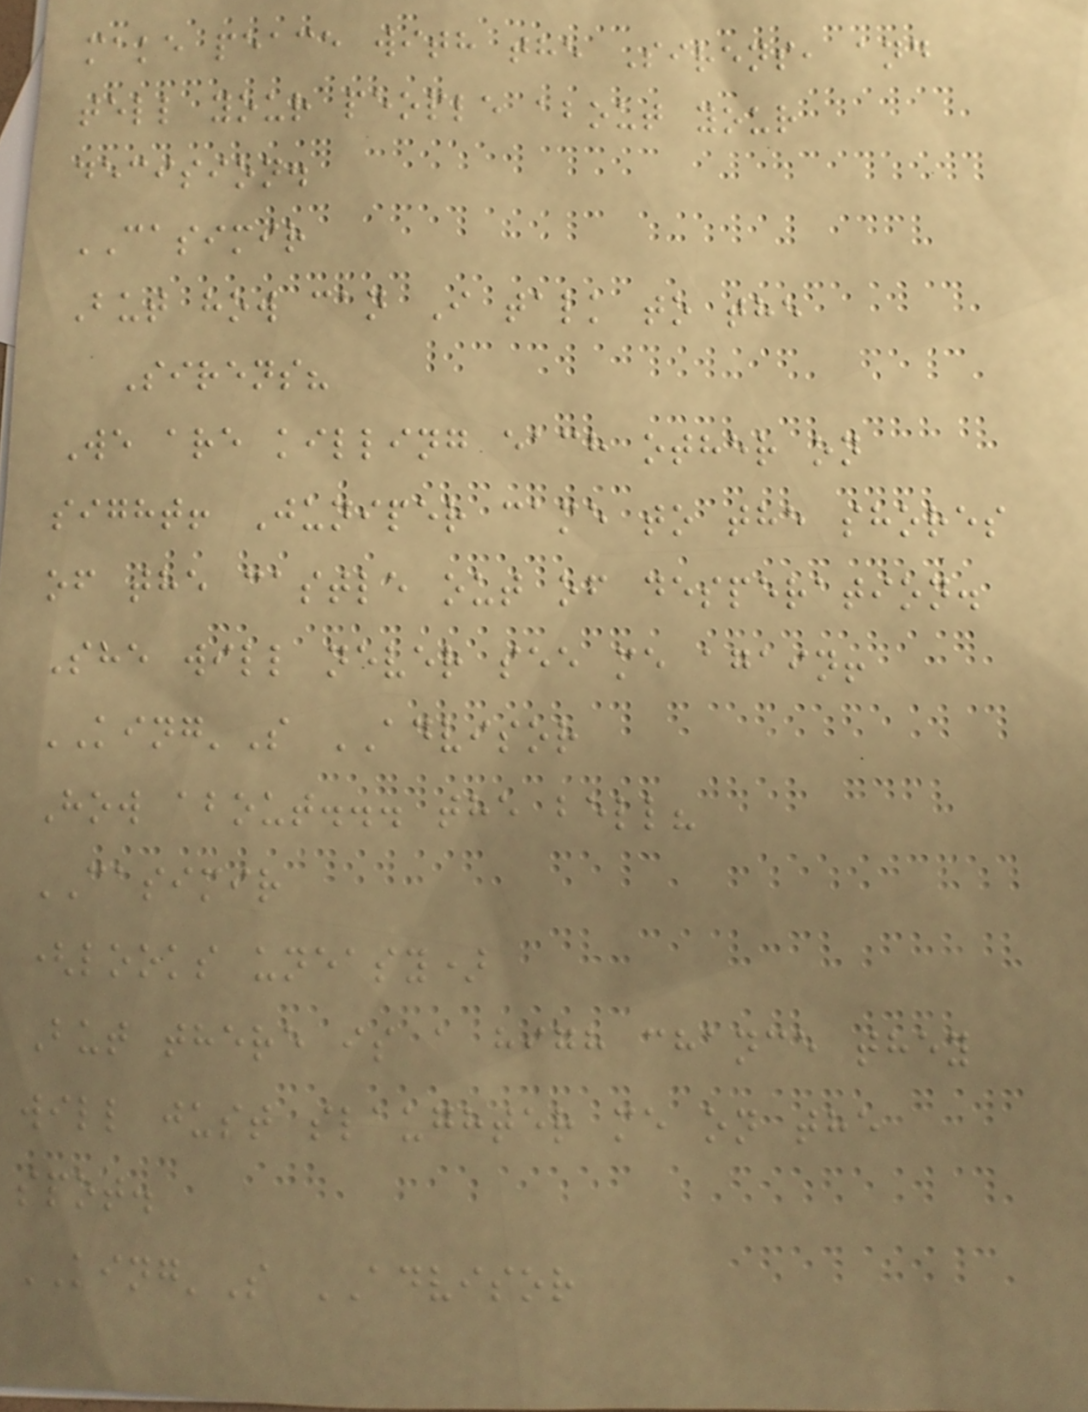make peace with the Sirens, and
tell your people about your
decision.
CASIMIR
But how can I talk to the
Sirens?
We are killing each other on
sight! Juniper came to the shores
of the castle out of desperation.
She will never see me again!
KING'S ADVISOR
How about... the bell?
CASIMIR
(looks uneasy)
But there is a high chance they
will just slaughter me on the
spot.
KING'S ADVISOR
